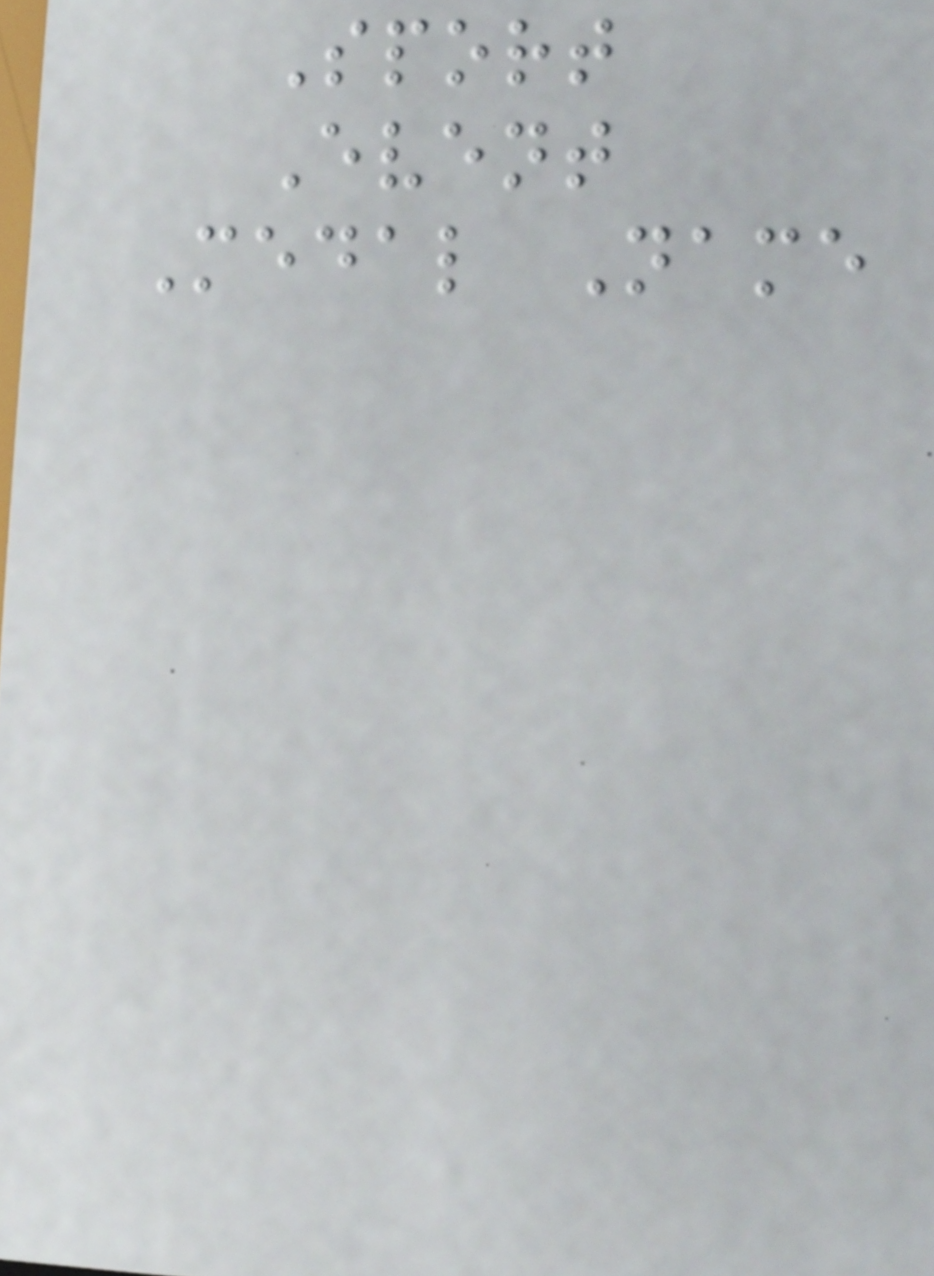Sport
Event
Medal Name
